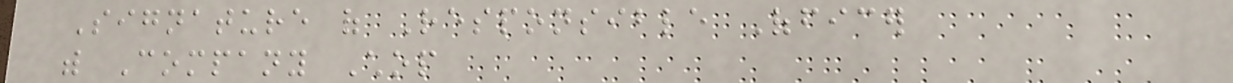Signature of Responsible Officer
with Company Chop
